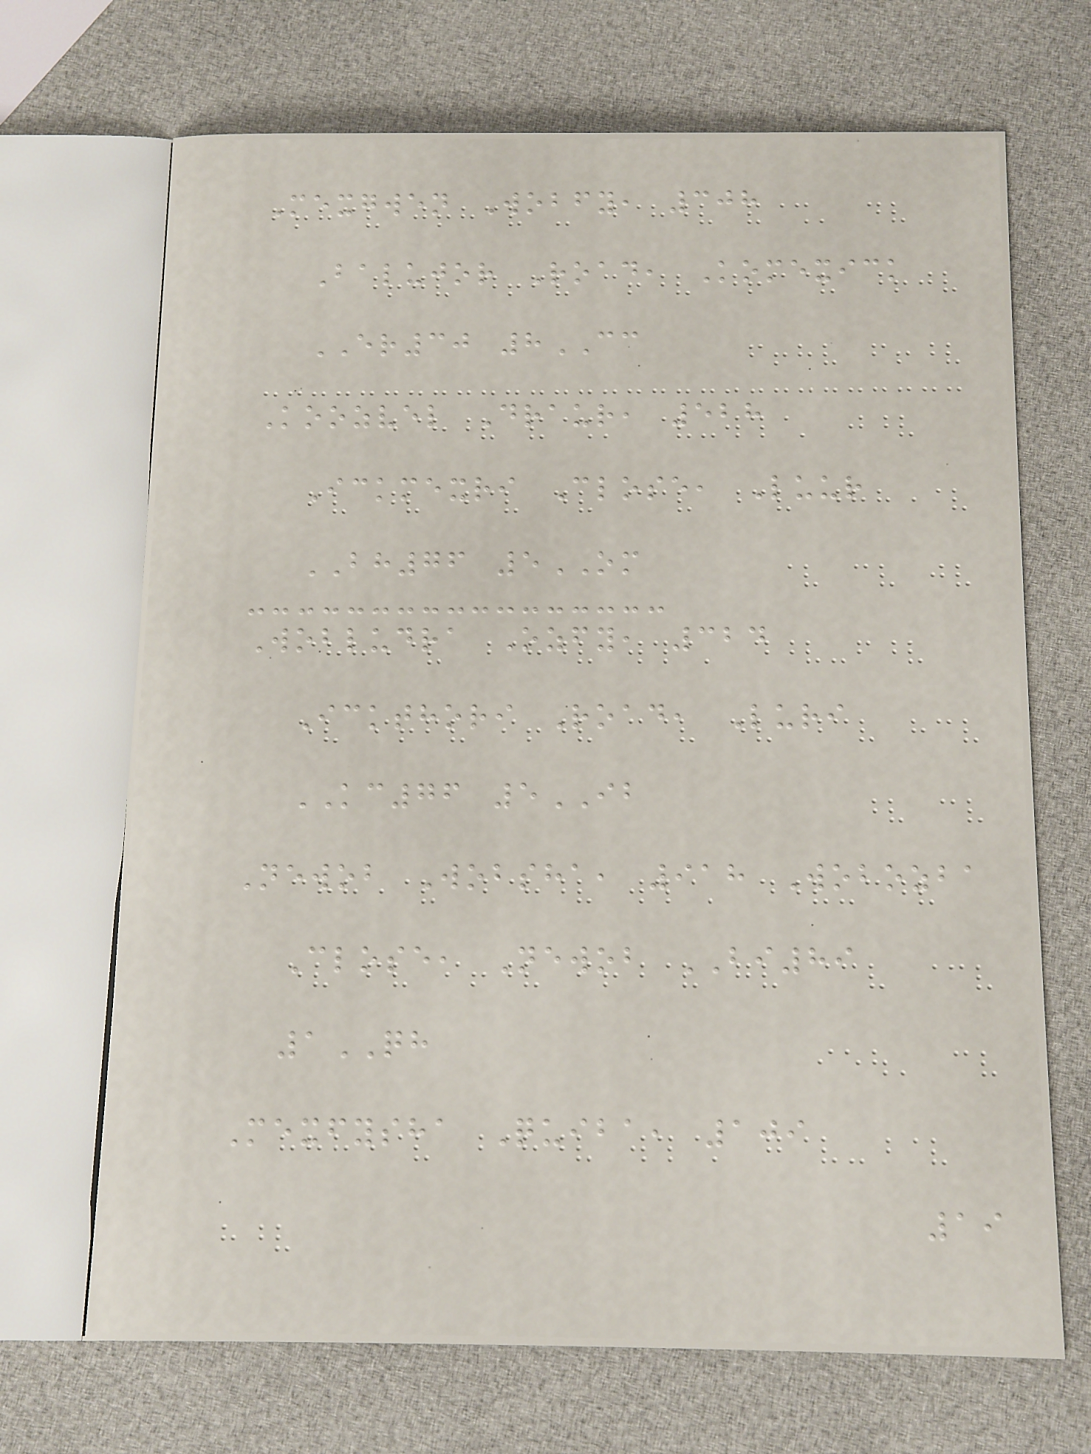Mexgwen Wobfy, 308
Balujor Road, Komexick
ER30 8CC
Koozvel Draur, 528
Ickmexri Close, Luur
BH76 5OM
Wobludra Ozfy, 324
Ickthori Road, Luri
KC76 5IB
Newob Wobsha, 918 Wobozba
Close, Newob BI89
1QH
Mexfysha Quiba, 109
19
